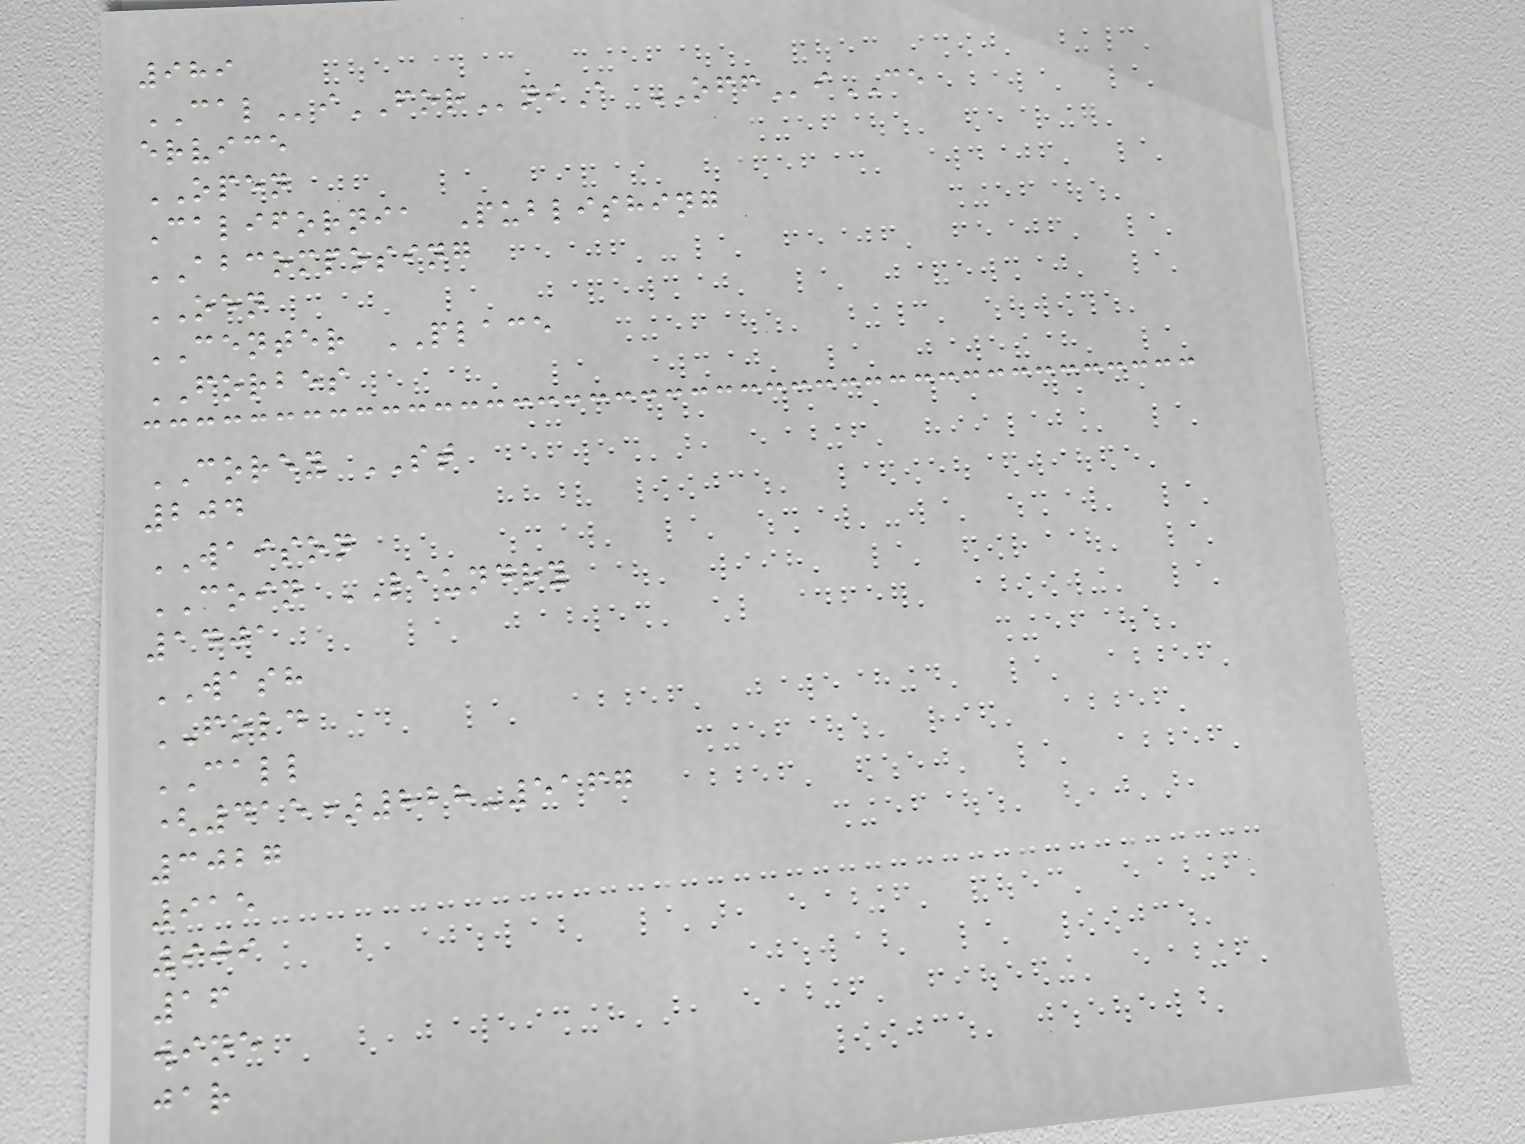989
CALiFORniA OFFiCE
ervice
OPEN
California Publishing
ABCOMPOSING
OEN
CENTER PLACE
FORBES
COREY ST
204
WAISON
COIN LAUNDRY
1401
WASH
FOLD
CALL
(415)828-5167
3027
915
909
16
wine
jar
